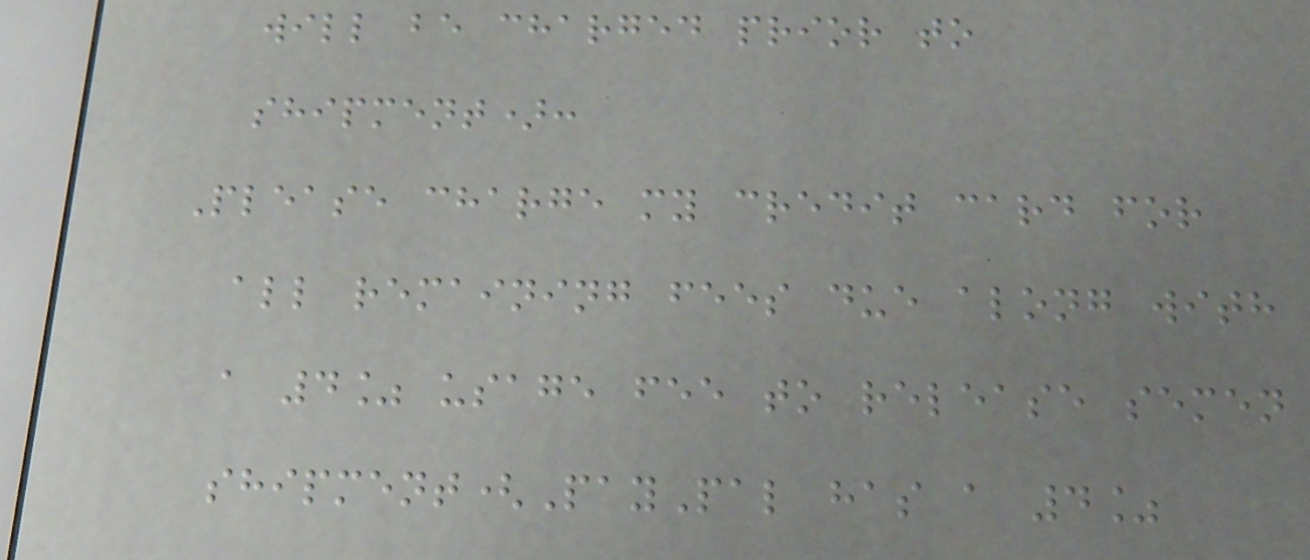will be charged prior to
shipment):
Please charge my credit card for
all remaining fees due along with
a 4% usage fee to release semen
shipment(PayPal has a 4%
